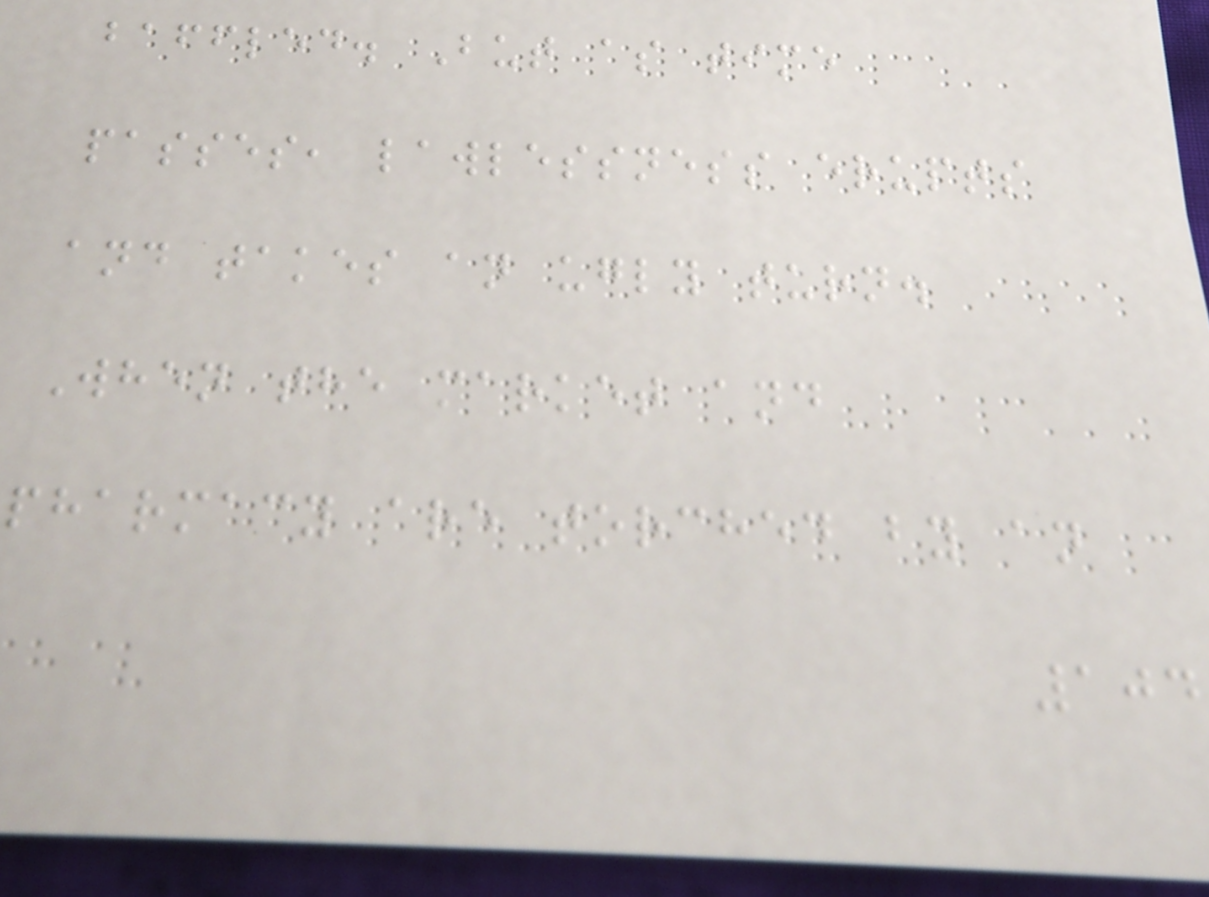baffled. But as time
passes, lawlessness erupts
and takes an ugly turn.
When the market and
pharmacy are torched by an
104
